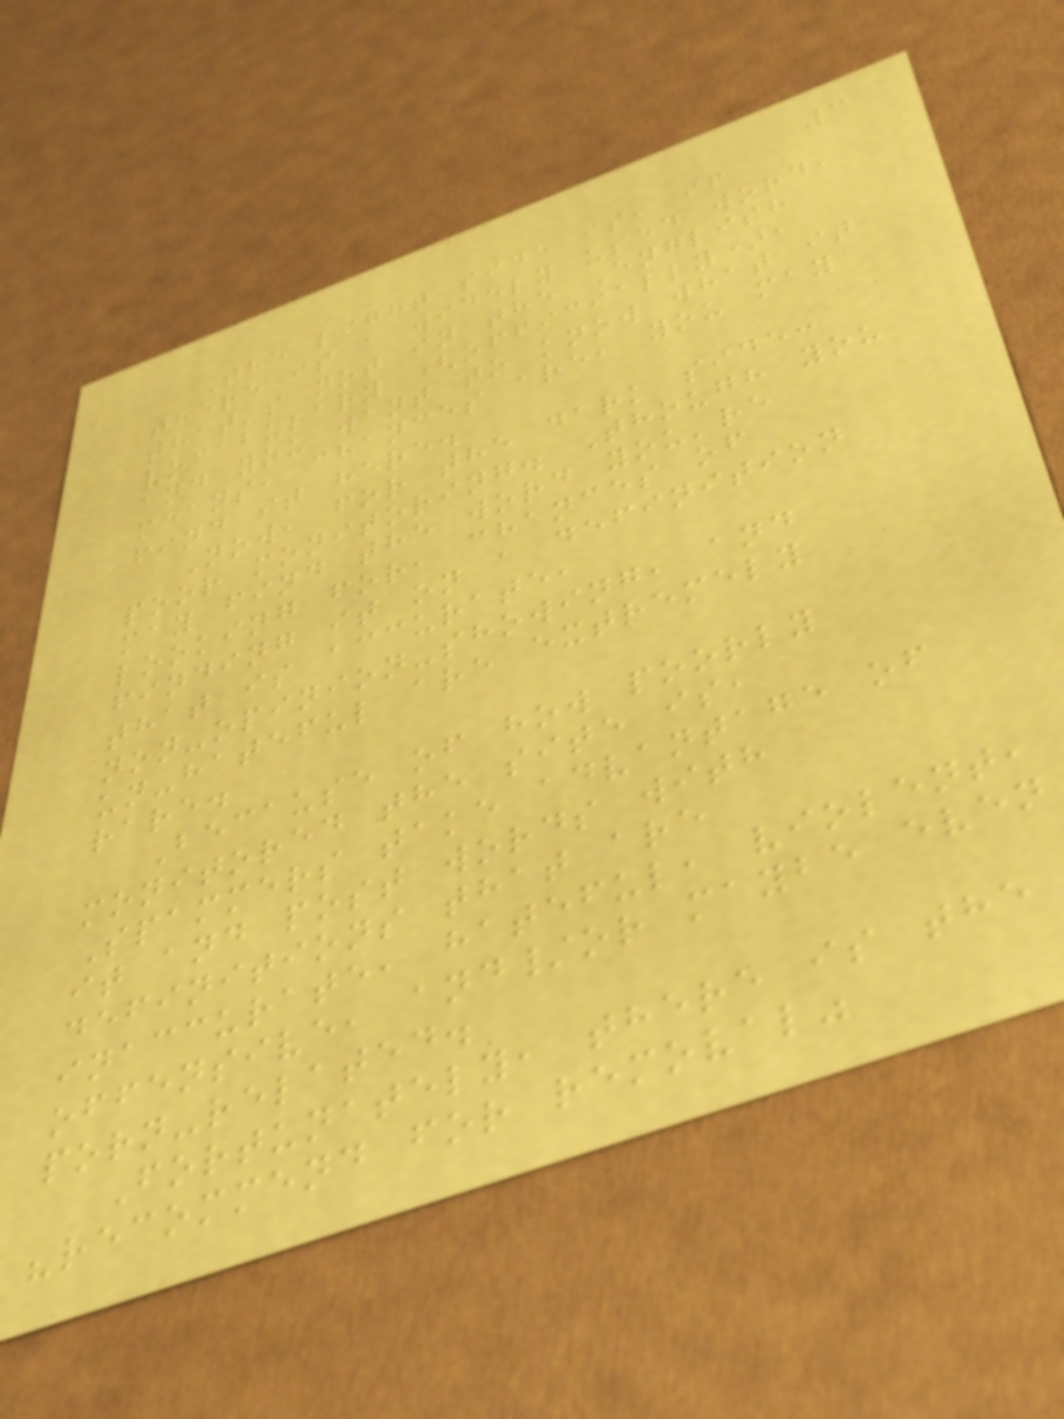3
The light side is, if
there is a widely used word,
that's not in the English
vocabulary (officially),
and you want to know what it
means, chances are, you may
find it here.
Now, for the dark side:
poor monitoring. Though you
may find the word you're
looking for, chances of
finding it on a definition
that is accurate,
non-opinion-showing, and
un-hateful are extremely
rare.
Because of how poorly
monitored the site is,
Spammers take advantage of
it and post words with
definitions that are
inaccurate, hateful, violent,
offensive, and/or maybe even
porn-related.
Fortunately, there is the
"recommend for removal"
